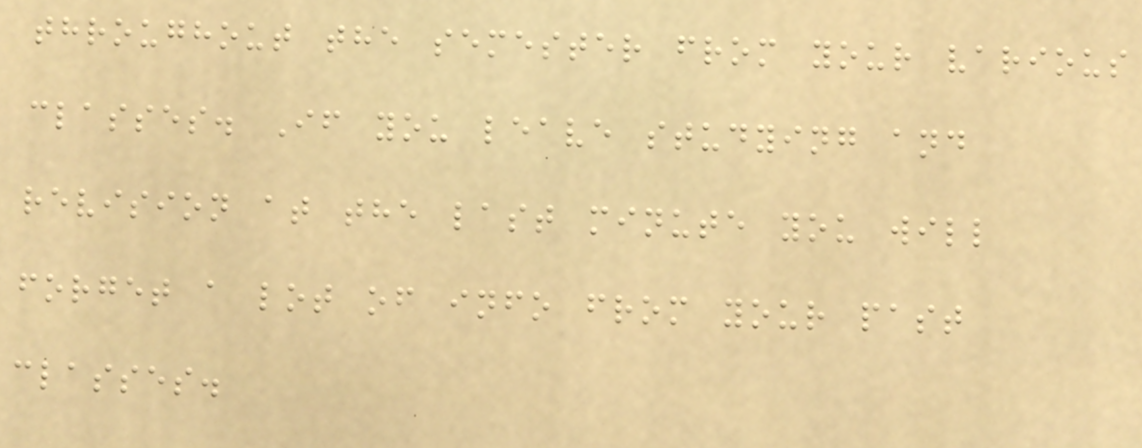throughout the semester from your various
classes. If you leave studying and
revision at the last minute you will
forget a lot of info from your past
classes.
